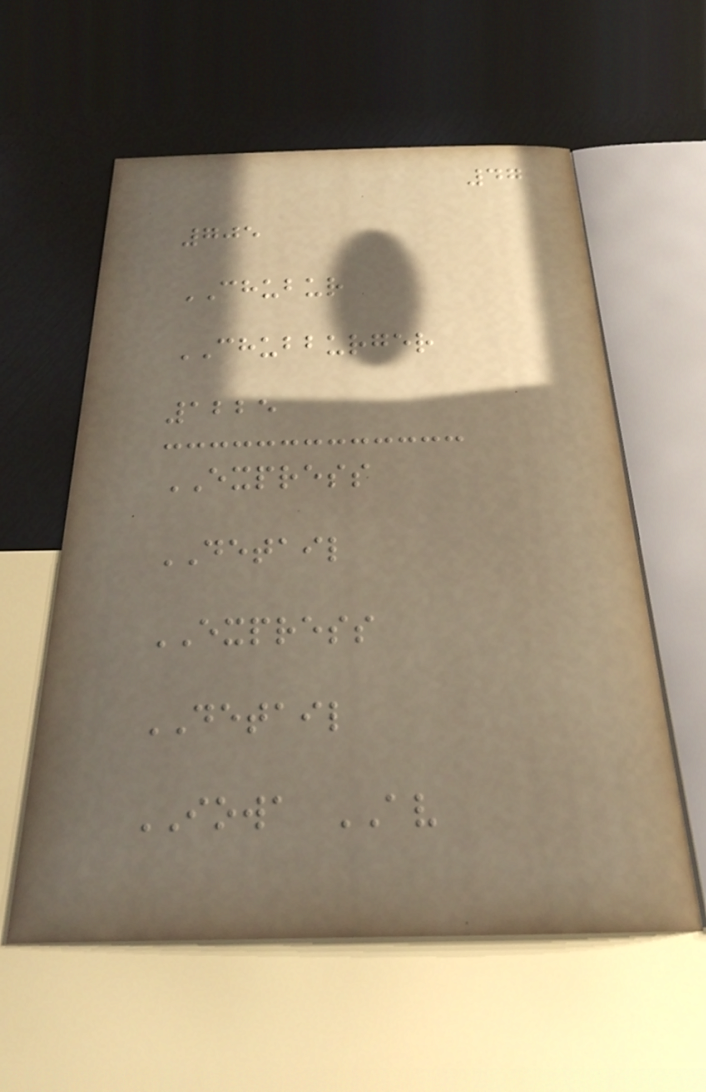47
705
CHUBUR
CHUBBURGER
1225
EXPRESS
DETAIL
EXPRESS
DETAIL
IOWA AV
